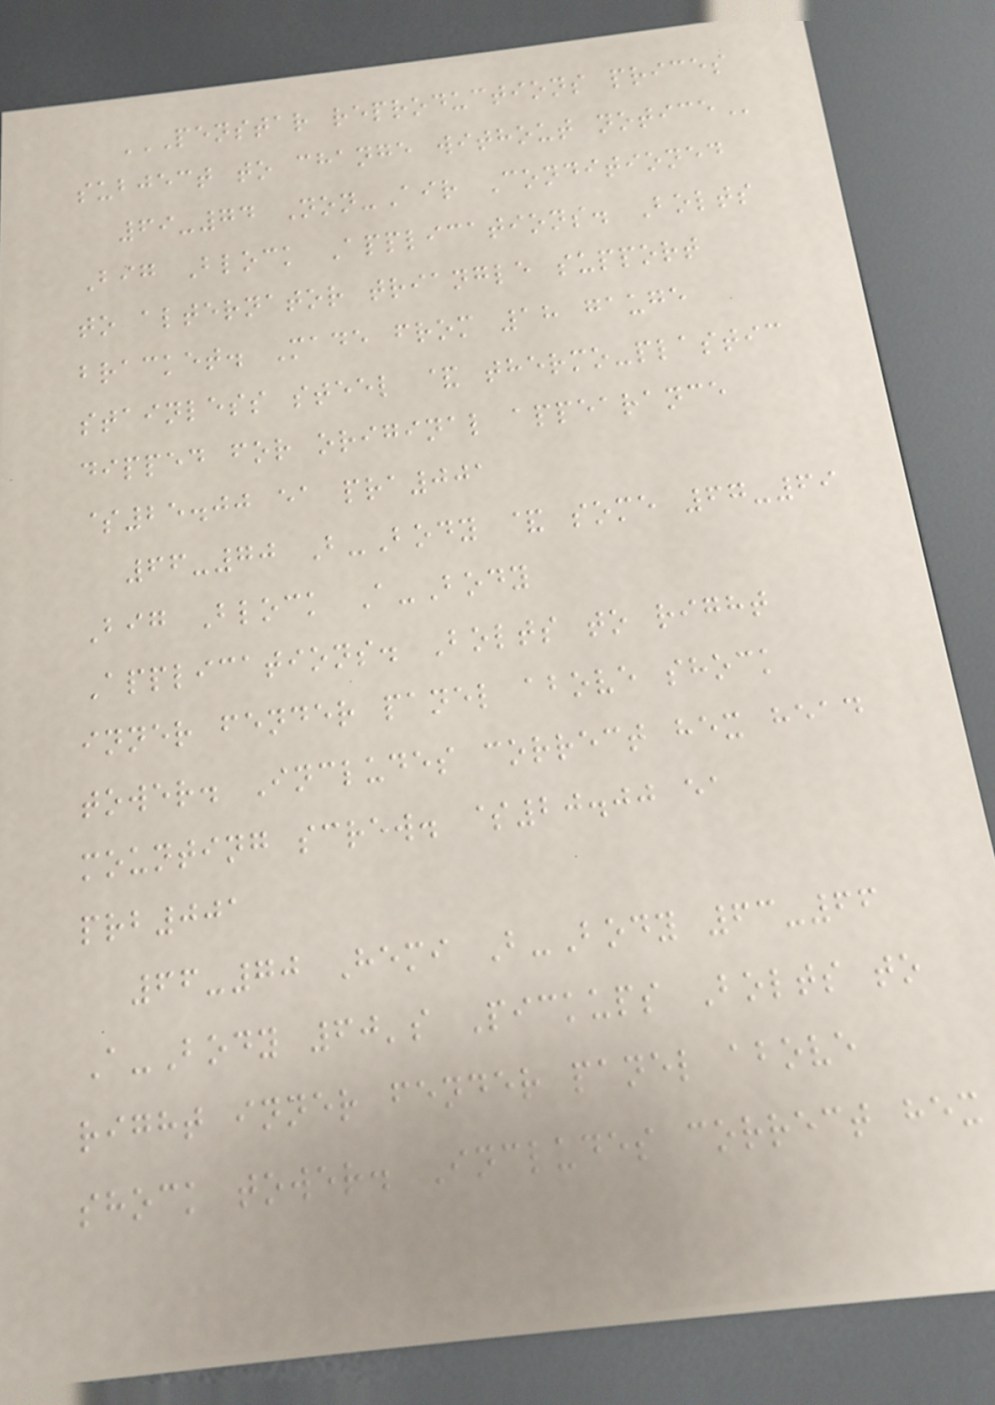PENSTAR REPRODUCTIONS PRICES
SUBJECT TO CHANGE WITHOUT NOTICE
69-74 Non-Air Conditioned
Big Block Applications. Bolts
to alternator triangle support
bracket. Made from 18 gauge
stainless steel & thermo-plastic
dipped for original appearance
$25.00 ea pra001
66-70 B-Body & some 67-69
Big Block A-Body
Applications. Bolts to right
inner fender panel above shock
tower. Includes correct hex head
mounting screw. $20.00 ea
prb001
66-70 Hemi B-Body 63-66
A-Body 60's Pickups Bolts to
right inner fender panel above
shock tower. Includes correct hex
